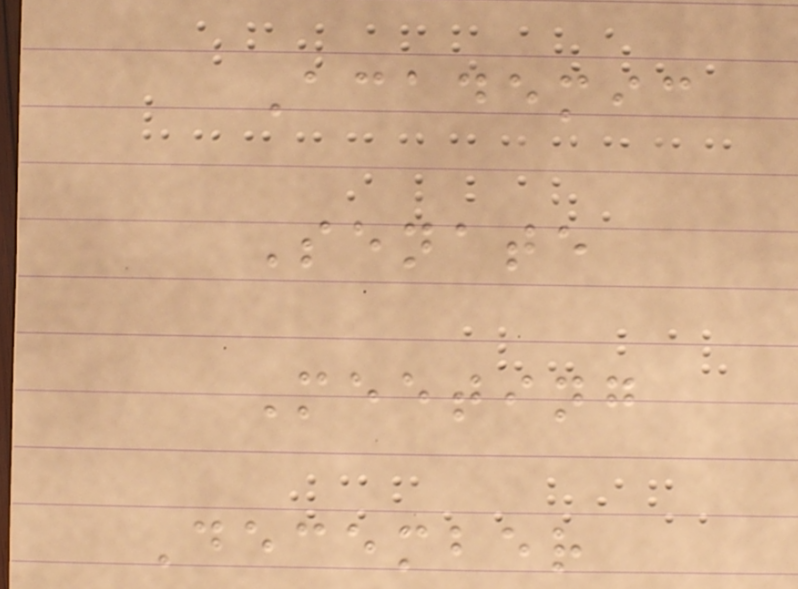Academic
Senate
Meeting
December
